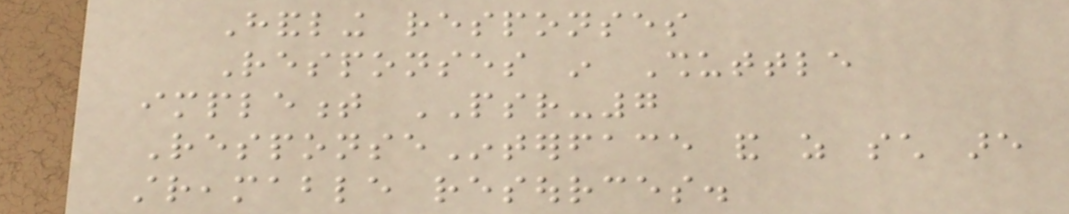Handling responses
Responses in Shuttle
implement PSR-7
ResponseInterface and as such are
streamable resources.
